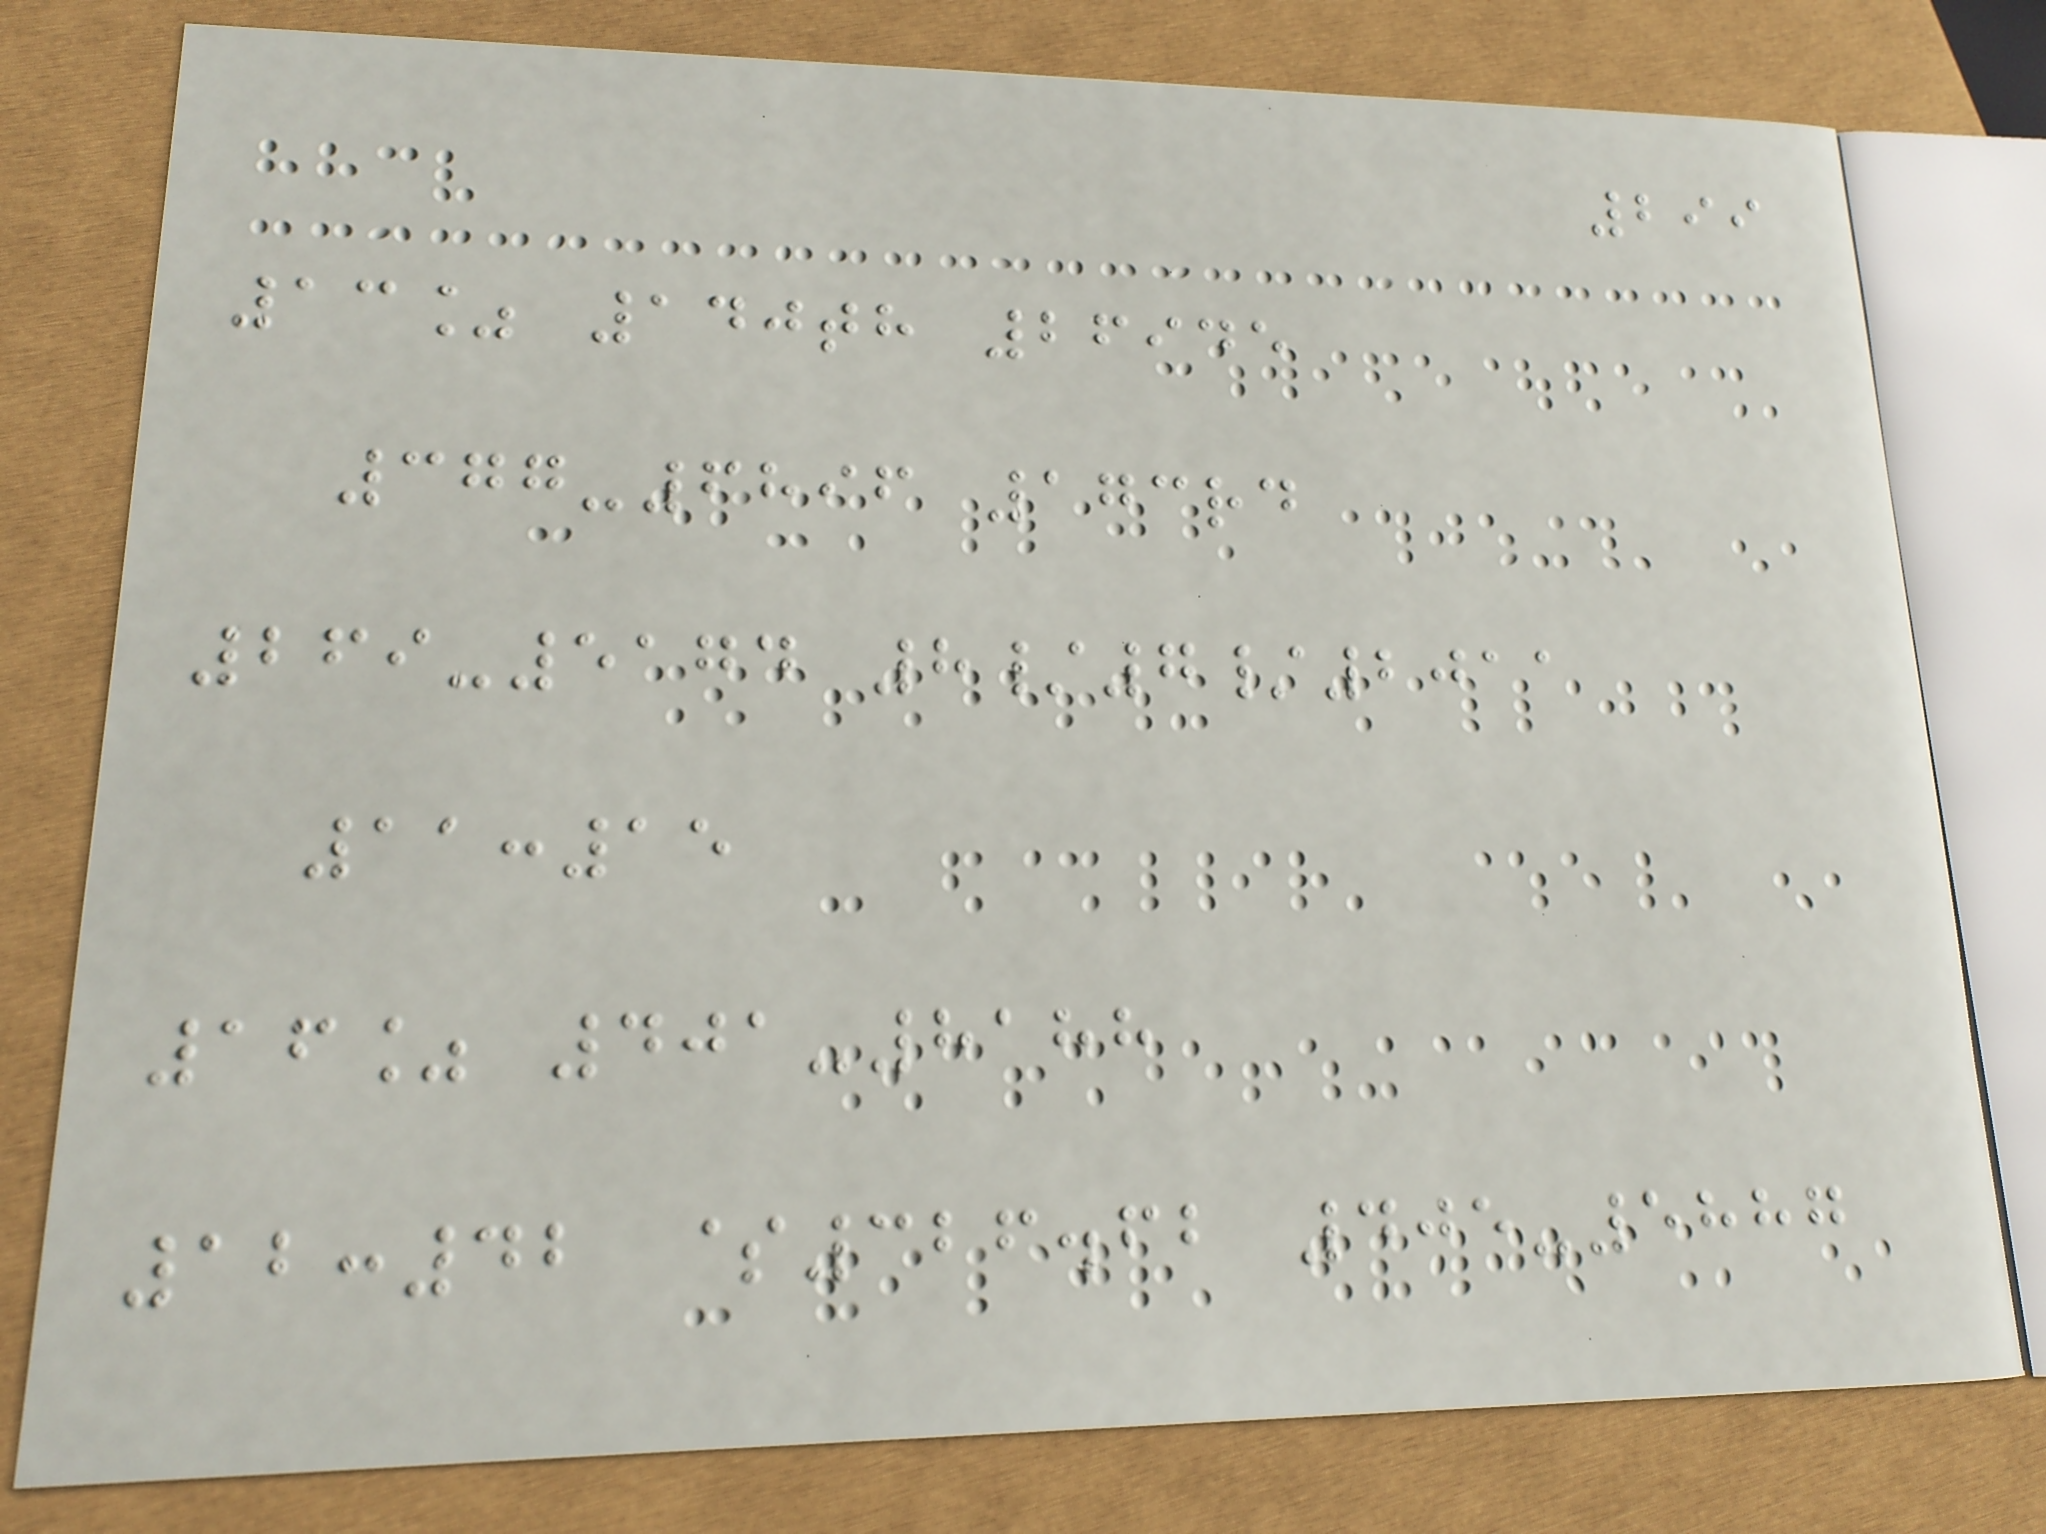299
13% 140th 26945
377-6896 173rd
269-5174 8/7/2011
11:15
16% 401-8188
12:42 $326.62 405-5887
